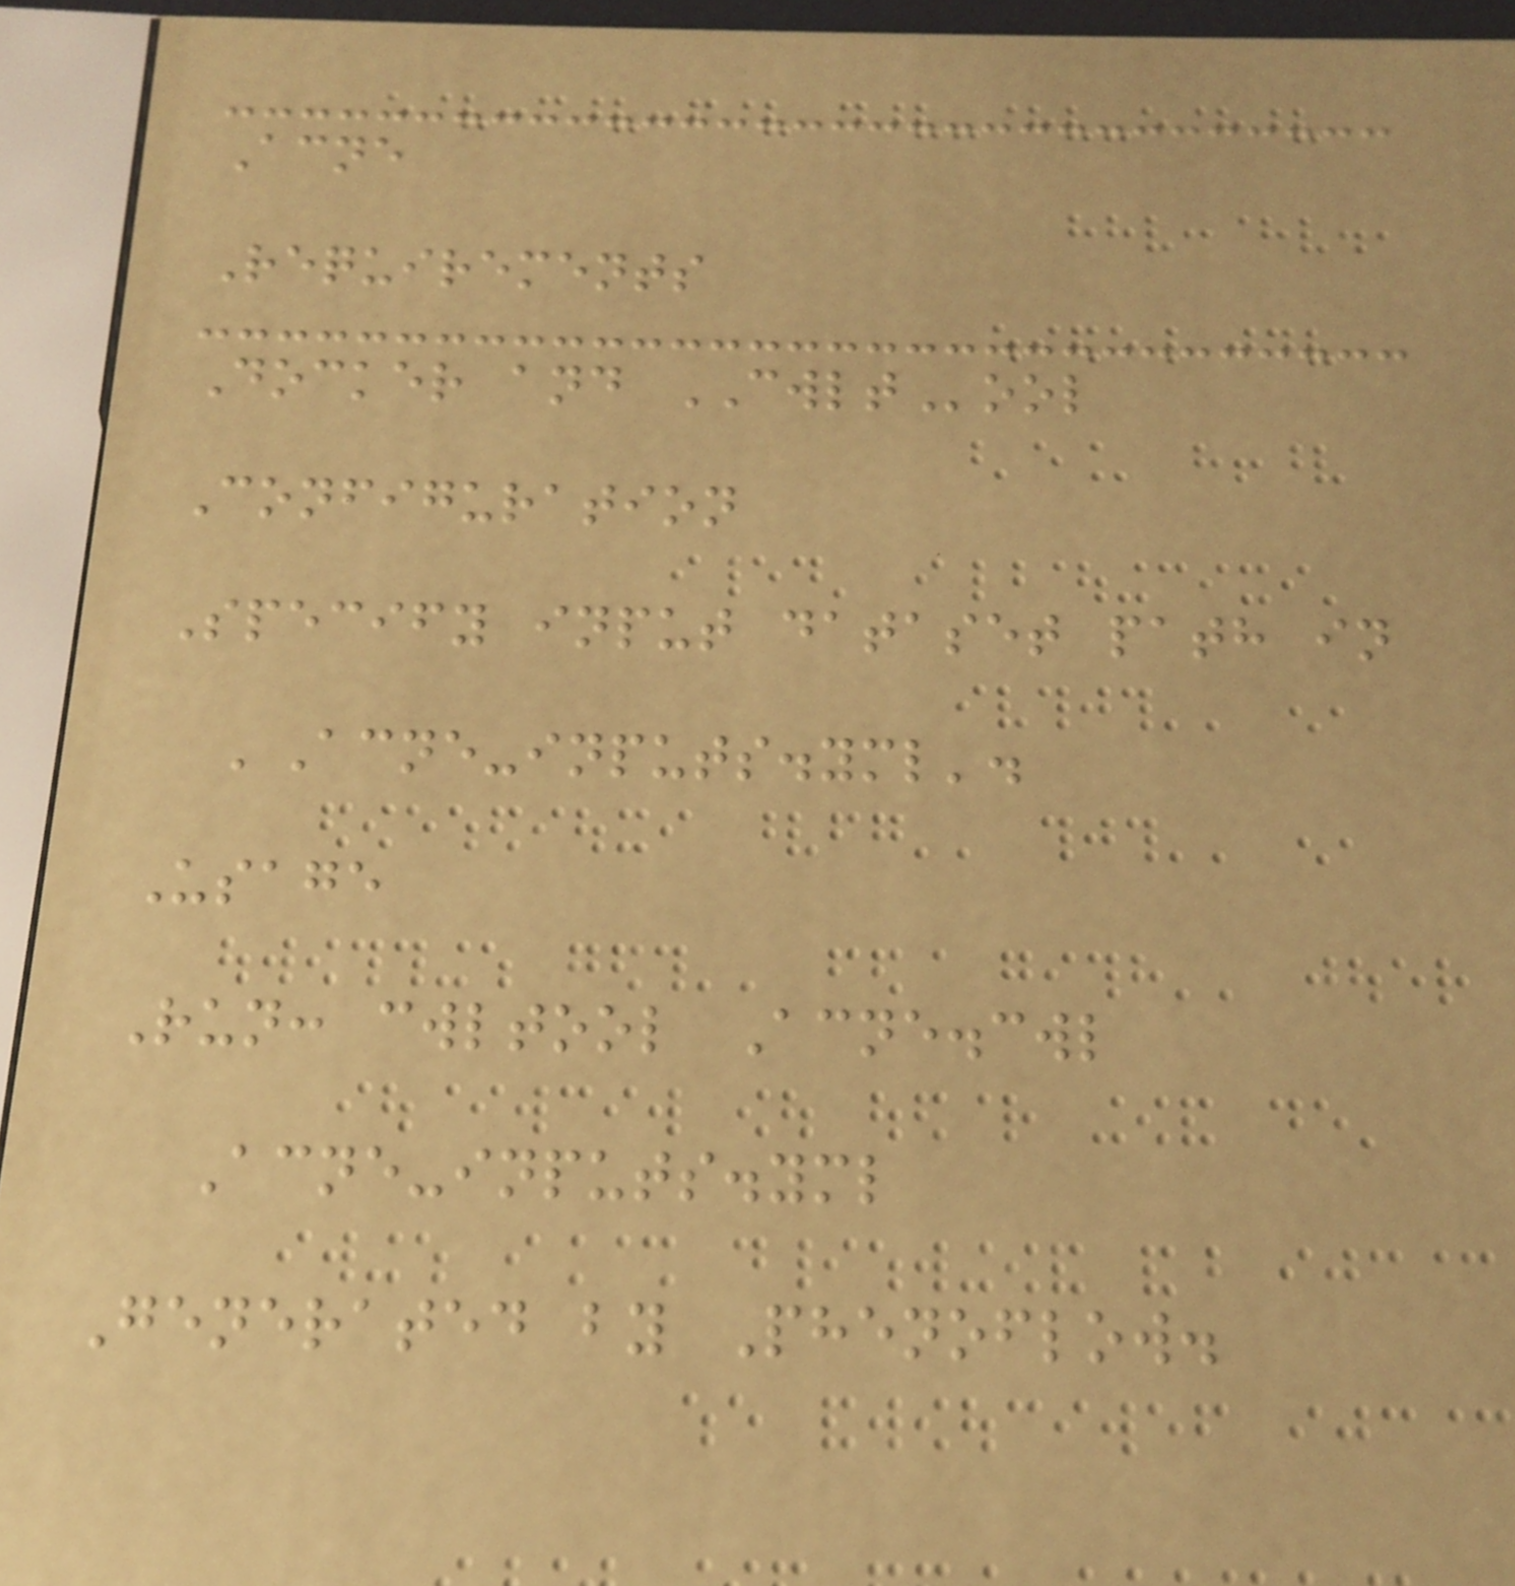Acne
Requirements
Docker and CWLTool
Configuration
Specify input dataset path in
'Acne-inputs.yml'.
Usage
Run: cwltool Acne.cwl
Acne-inputs.yml
Generated by Phenoflow.
